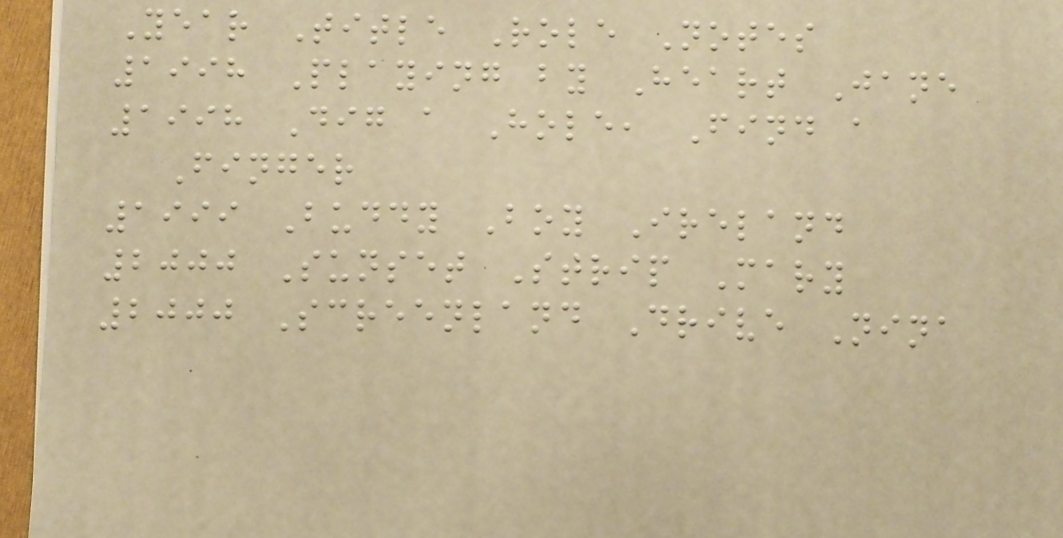Year Title Role Notes
1998 Playing by Heart Jane
1998 Dig a Hole, Find a
Finger
1999 Buddy Boy Ireland
2000 Sunset Strip Mary
2000 Screenland Drive Nina
